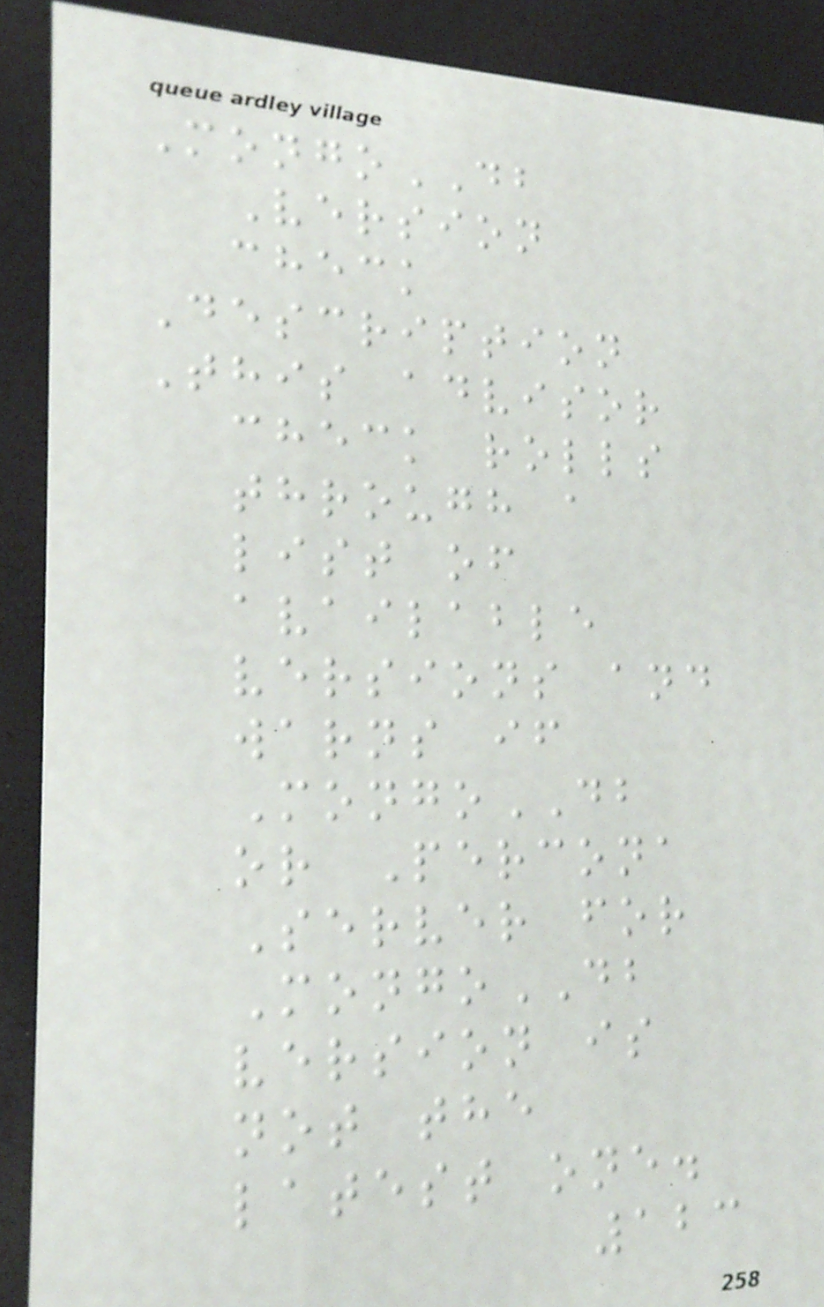MongoDB
Version
check
Description
This advisor
check rolls
through a
list of
available
versions and
warns if
MongoDB
or Percona
Server for
MongoDB
version is
not the
latest one.
123
